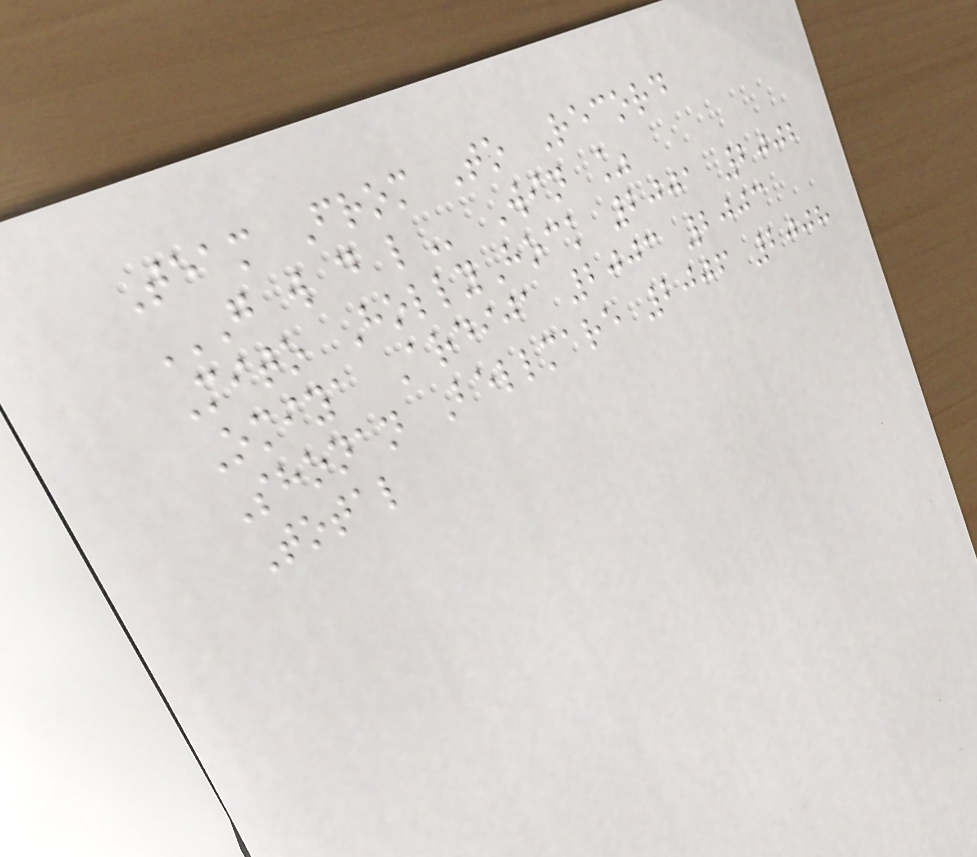Team From To Record
G W D L Win %
Mito HollyHock 2001 2002
Omiya Ardija 2003 2003
Shonan Bellmare 2006 2008
Total
